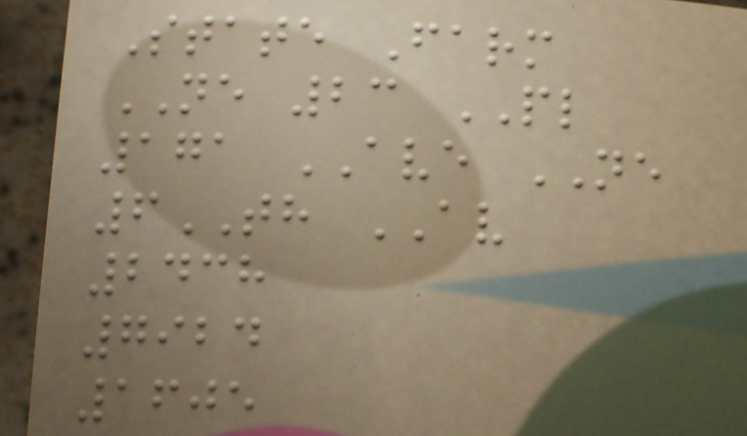State Farm
NE 23 PL
171 AVE NE
6TH AV
2438
7924
1605
